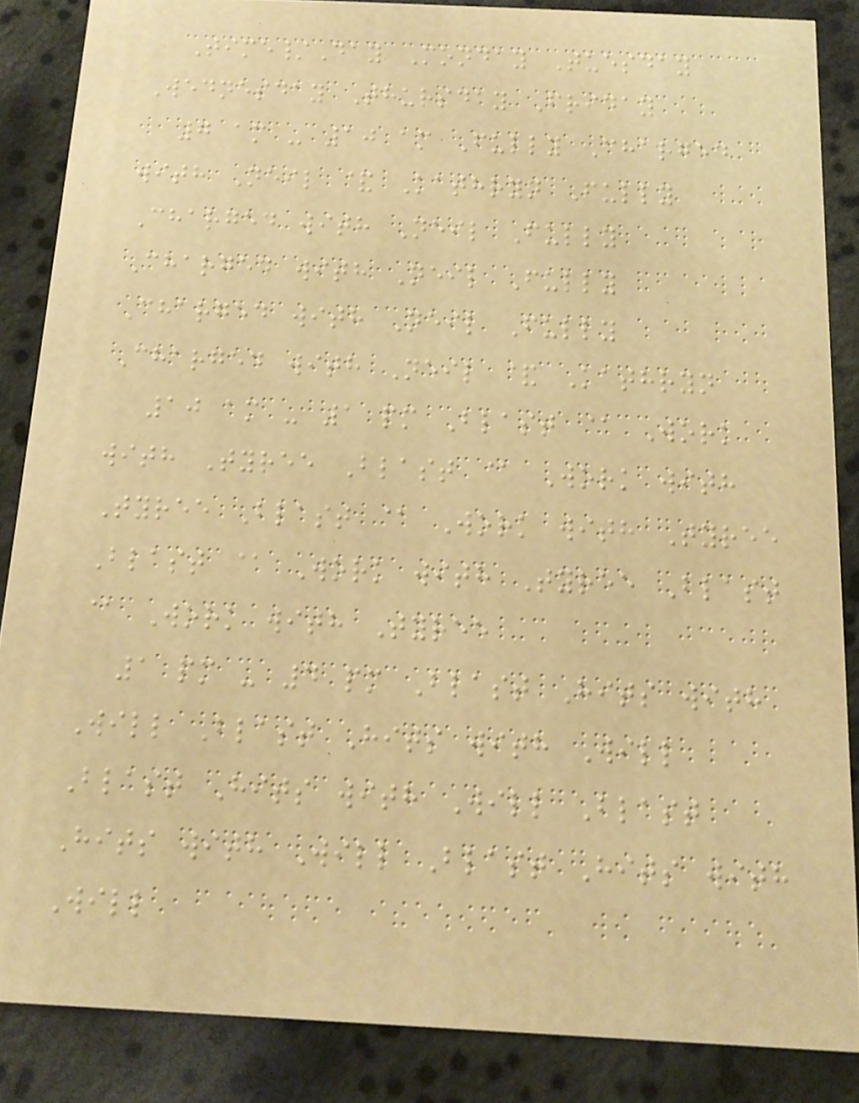Time/Day Monday Tuesday
Wednesday Thursday Friday
7 am - 10 am Fully Charged
with Neil & Kathryn Fully
Charged with Neil Fully
Charged with Neil Fully
Charged with Neil Fully
Charged with Neil & Kathryn
10 am - 1 pm Blast @ Work
with Tyree Blast @ Work with
Tyree Blast @ Work with Tyree
Blast @ Work with Tyree Blast
@ Work with Tyree
1 pm - 4 pm Blast Hits with
Will Blast Hits with Will
Blast Hits with Will Blast
Hits with Will Blast Hits with
Will
